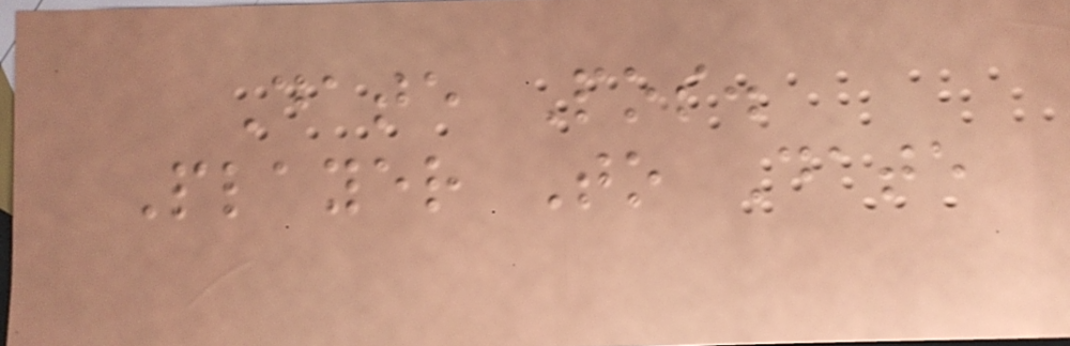Date Pos.
Player To Date
